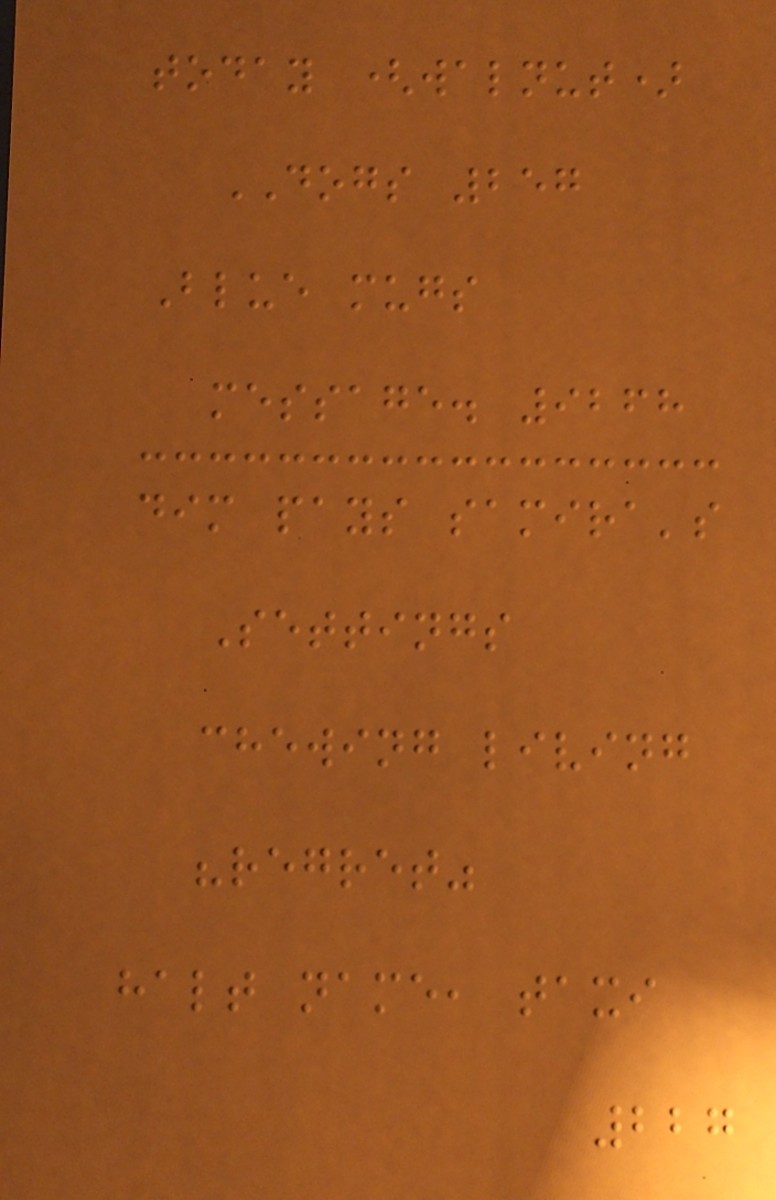today (walnut)
DOGS 257
Blue mugs
message. 9268
dim pays samira's
Settings
chewing living
"regret"
halt name, taxi
227
